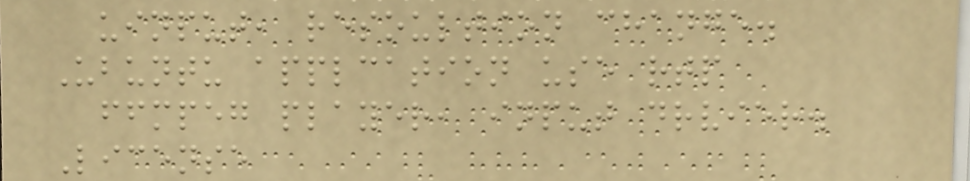uinput, resoultion change.
Ubuntu applcation use rtp
ffmpeg player, input drvier.
License
